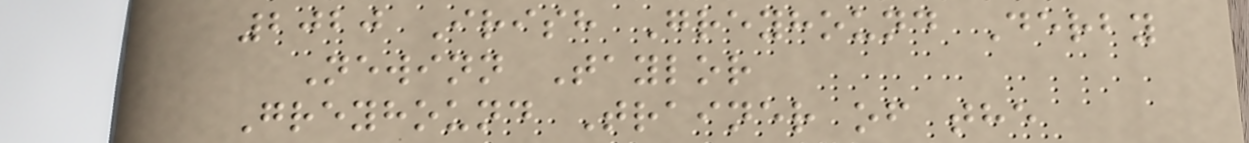2020 Irish Greyhound Derby
Newinn Taylor
Greyhound Trainer of the
